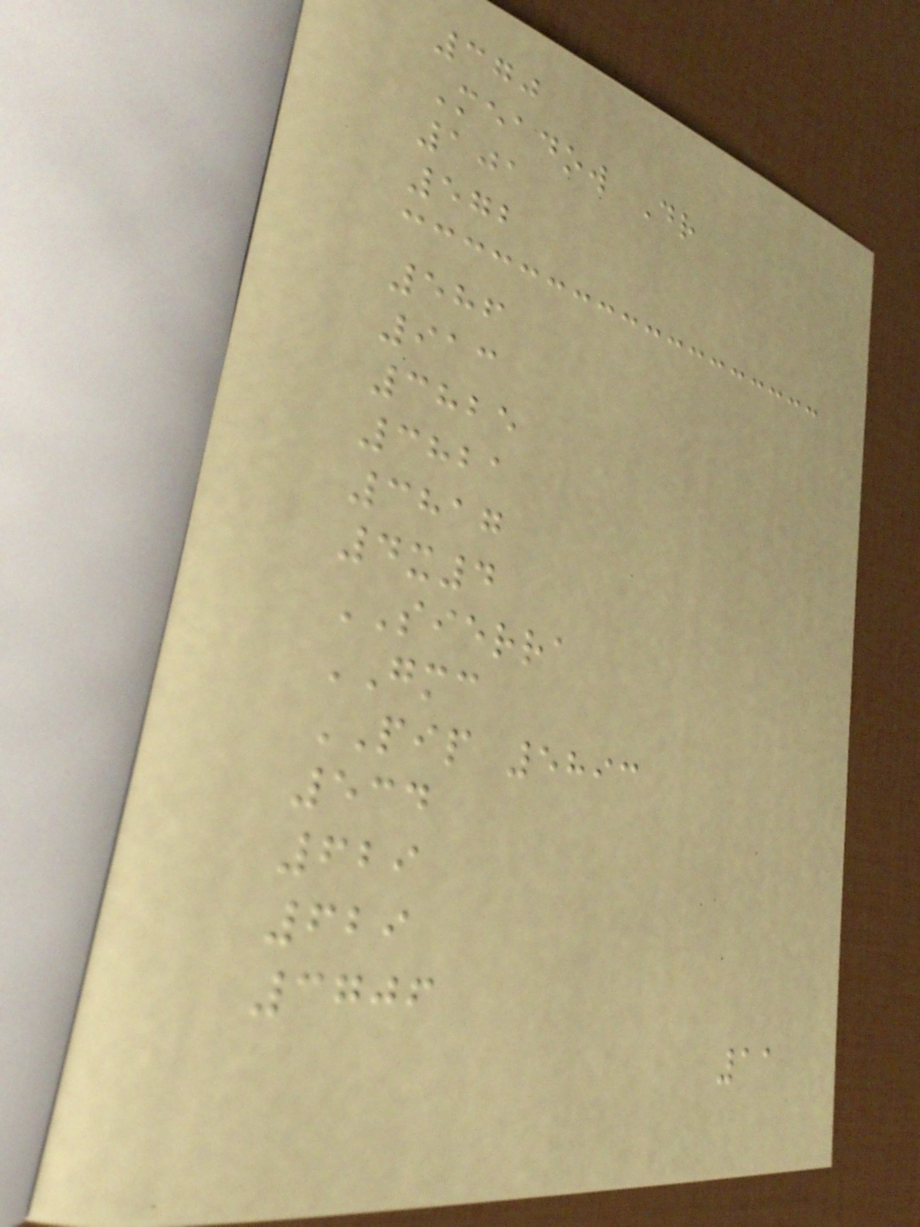370
Meadow Dr
101
572
586
913
3825
3821
3817
4x4
SIERRA
GMC
PIP 5893
534
629
629
3706
11
